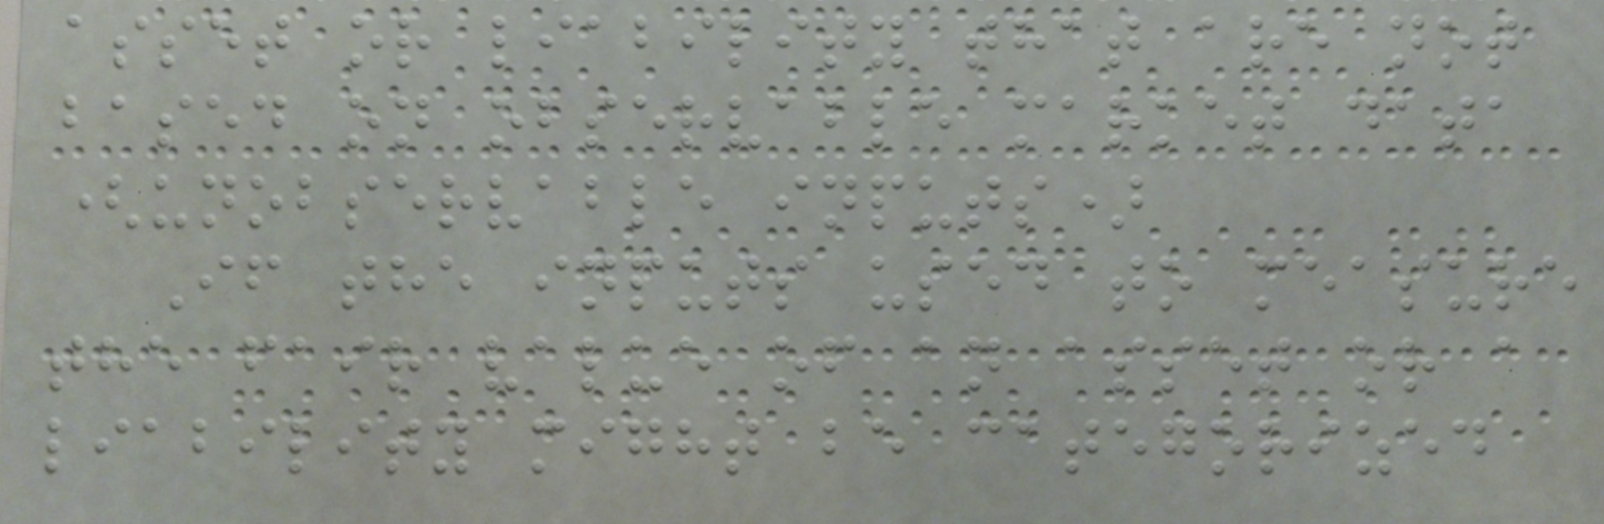asset or liability that are not
based on observable market data
(unobservable inputs)
If the inputs used to measure
the fair value of an asset or a
liability might be categorized
